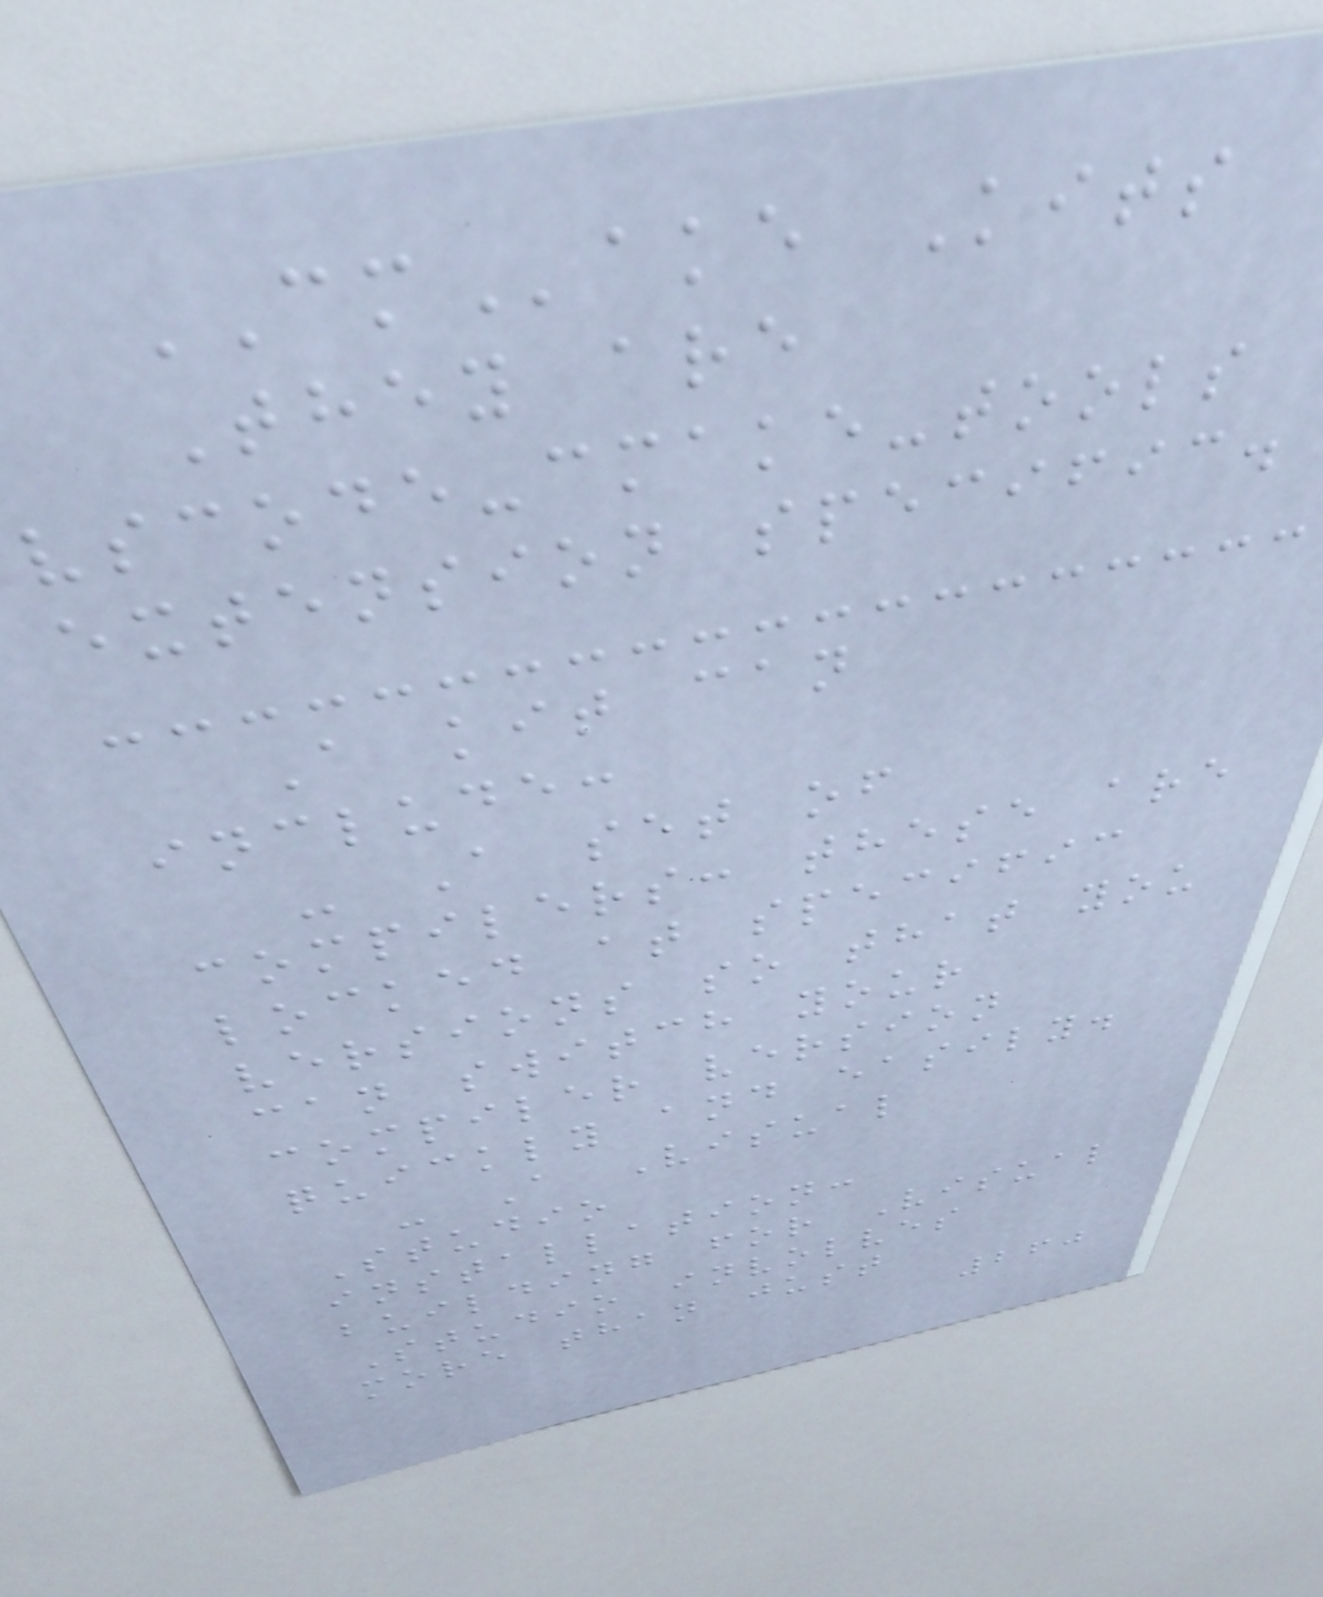CMake Kits
They are
vscode-cmake-tools
extension specific.
A kit can
include:
- A set of
compilers: these are
locked at specific
versions so that you
can switch your
compiler version
quickly and easily.
- A Visual
Studio
installation:
building for Visual
Studio involves
more than just
260
